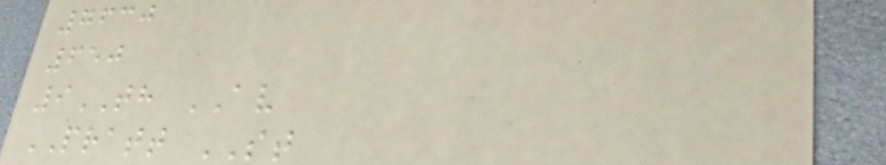7630
650
9TH AV
PRATT ST
